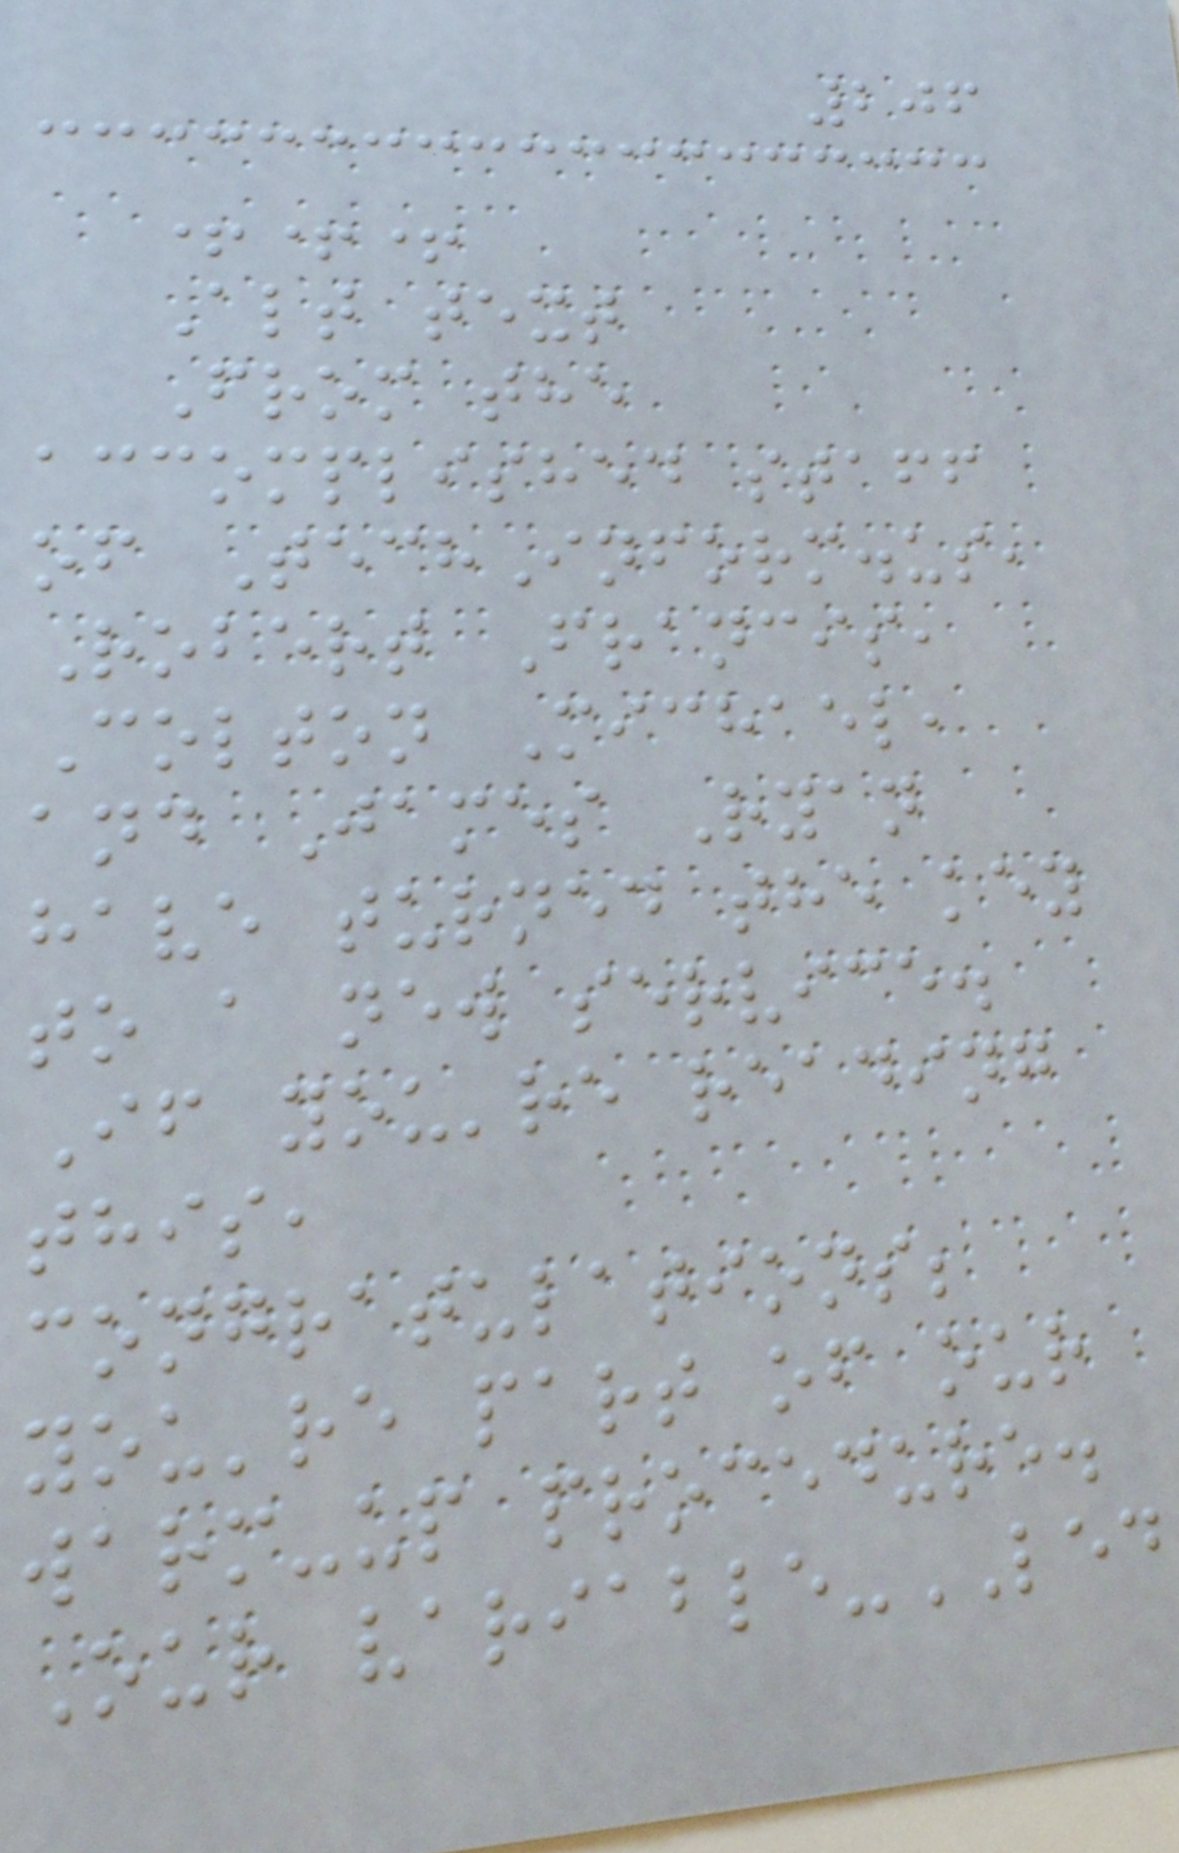206
+++
Alt text
From the
accomplished staff
of TechInform.us,
Robert Francis,
Colton Michael,
and James Ryan
have turned the key
to a new service.
If you're reading
this,
congratulations;
you're part of our
warm-up procedure.
Our variable-LED
